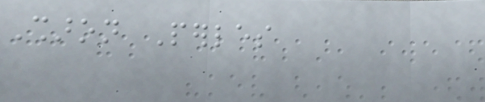Sharon Perles
